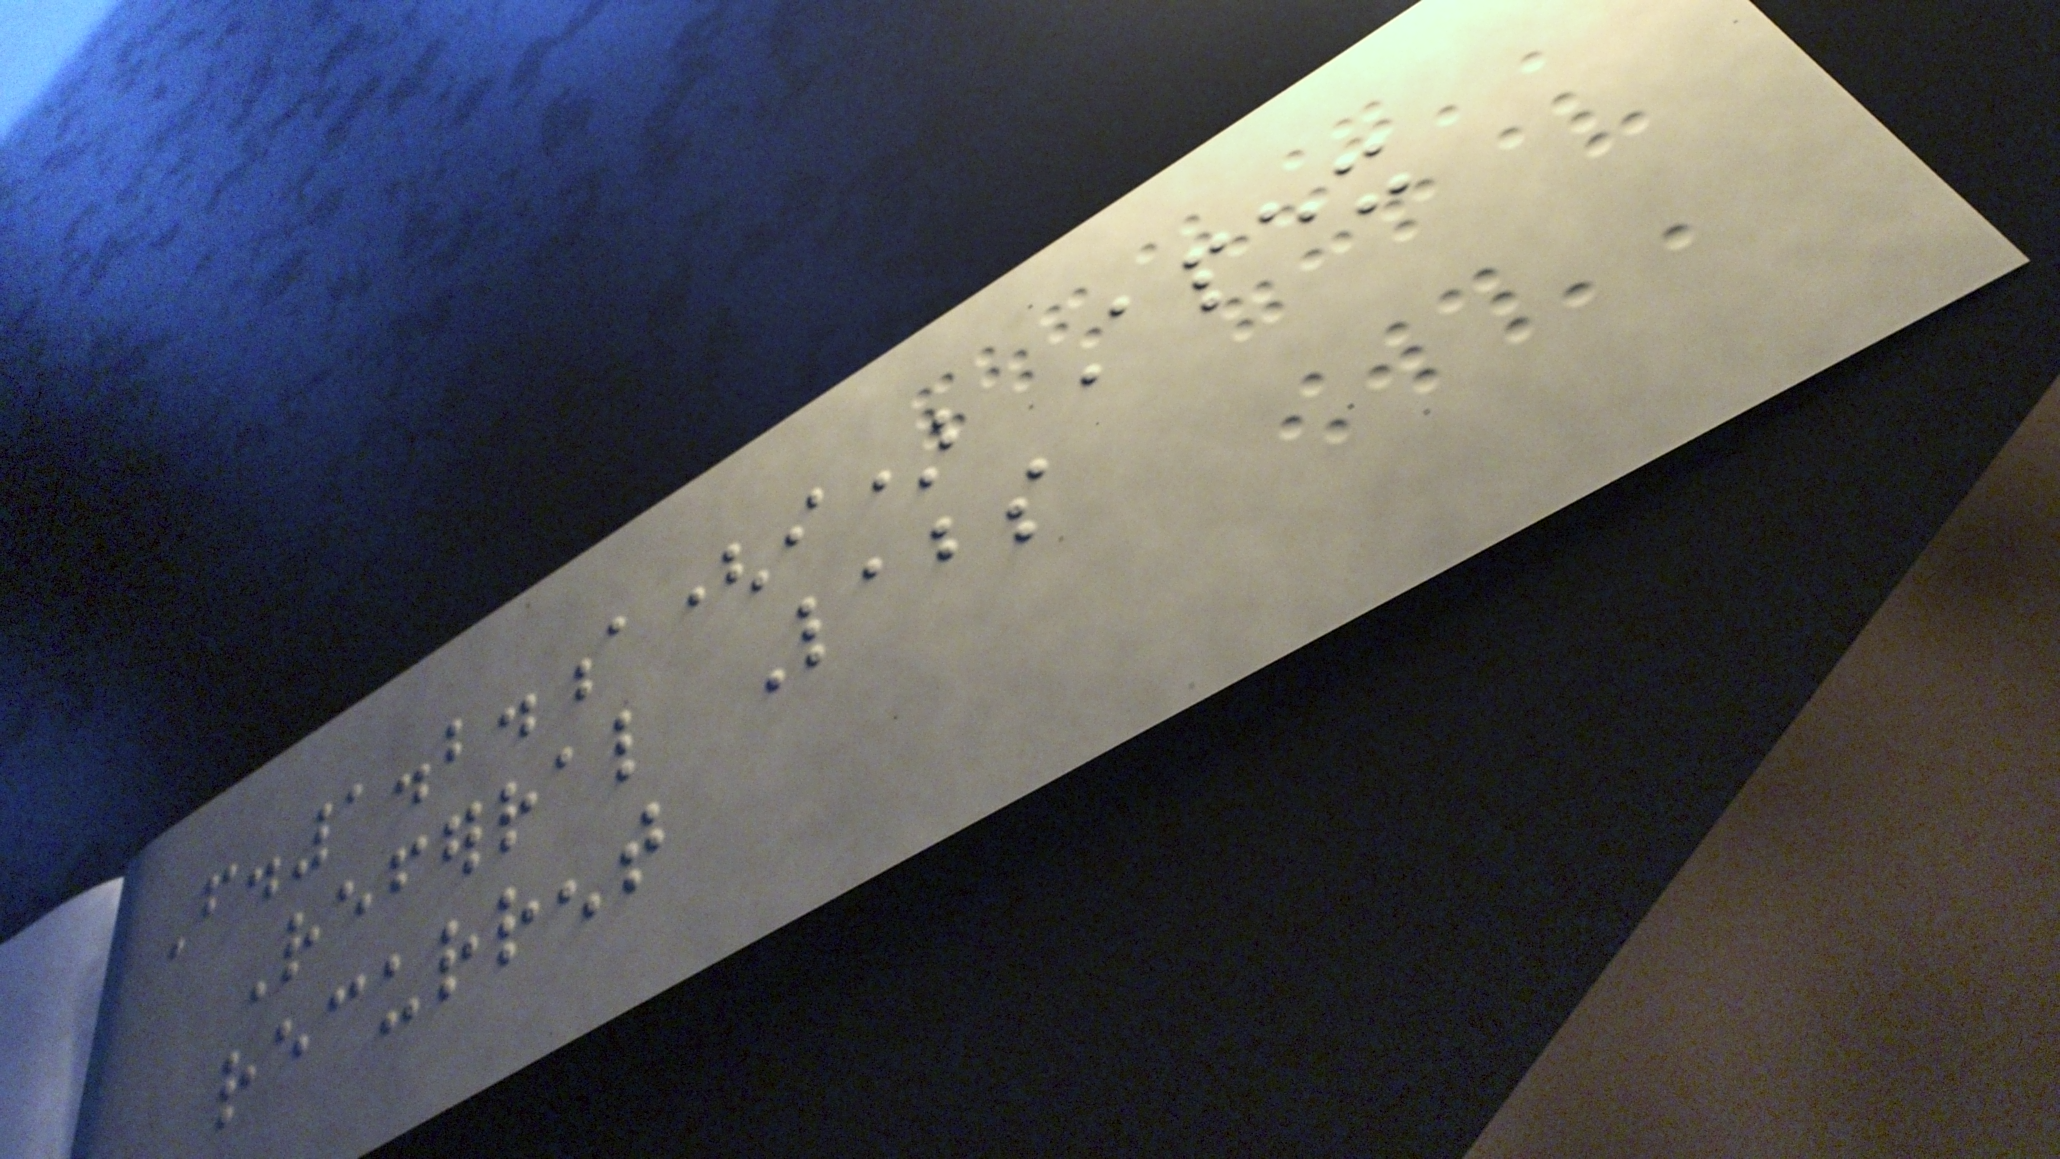F.1.2.a(i) Apex
Referral Labs
recurrent
